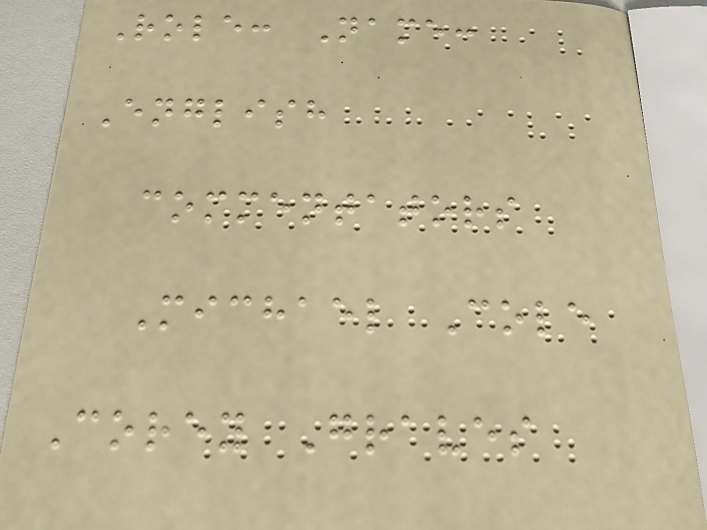Role: Name:
English
commentators
Michael Cole
Corey Graves
